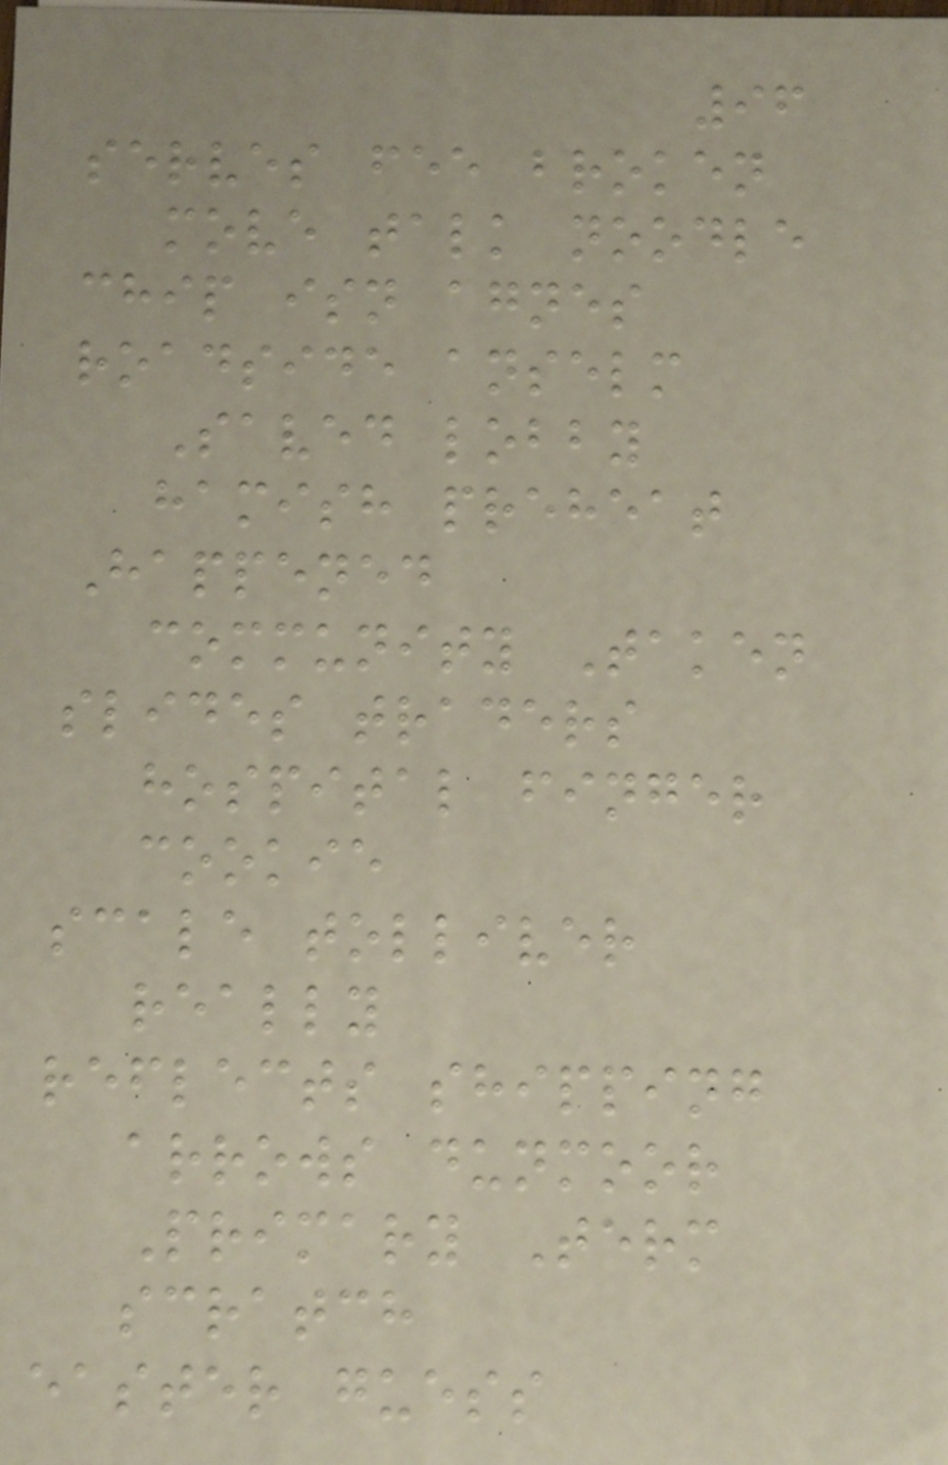96
serves fee broken
move talk noodle
chip isn agnes
roadside anselm
Saved lobby
hamish preheat
Happened
community Taken
slides traders
hospital finger
cookie
scale tolliver
really
reflects shipping
arrows dunmoor
Primary Term
scratch
easter guess
